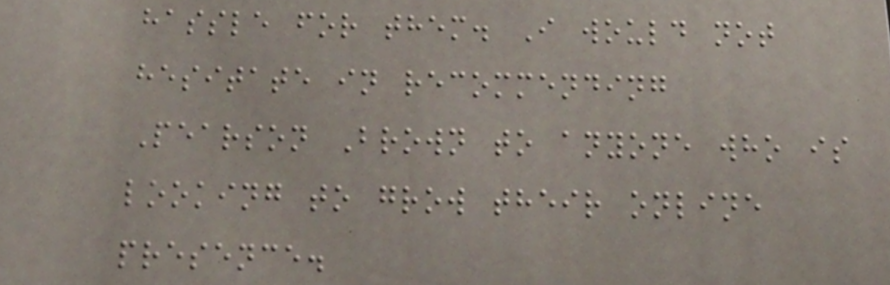hassle for them. I would not
hesitate in recommending
Pearson Brown to anyone who is
looking to grow their online
presence.
